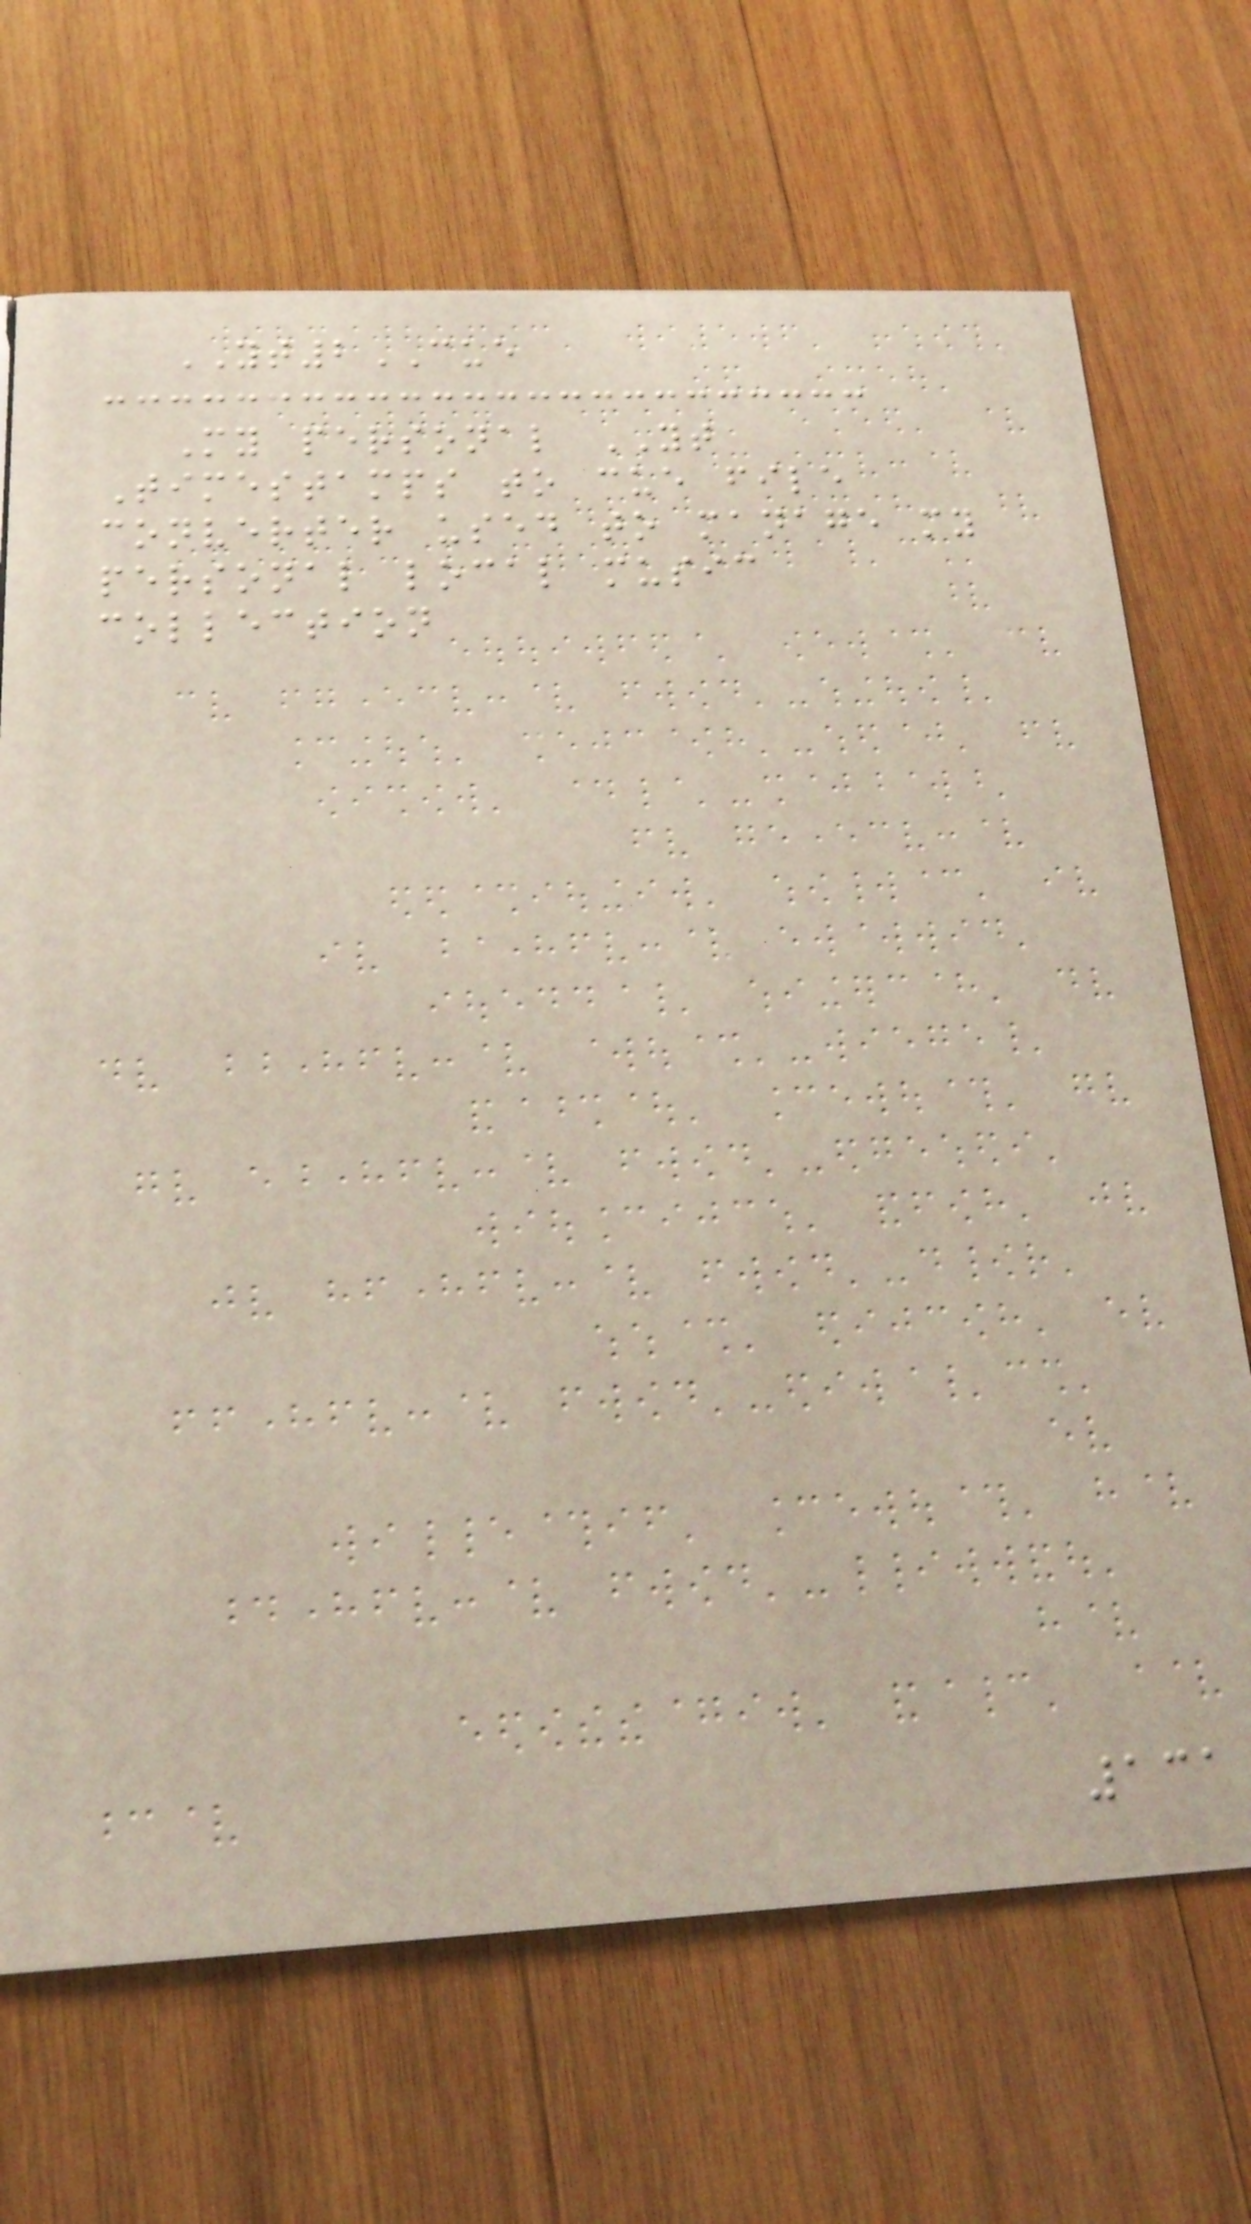YT2CUE
My personal YT
Timestamps to cue file
converter used to manage my
personal local music
collection
131
